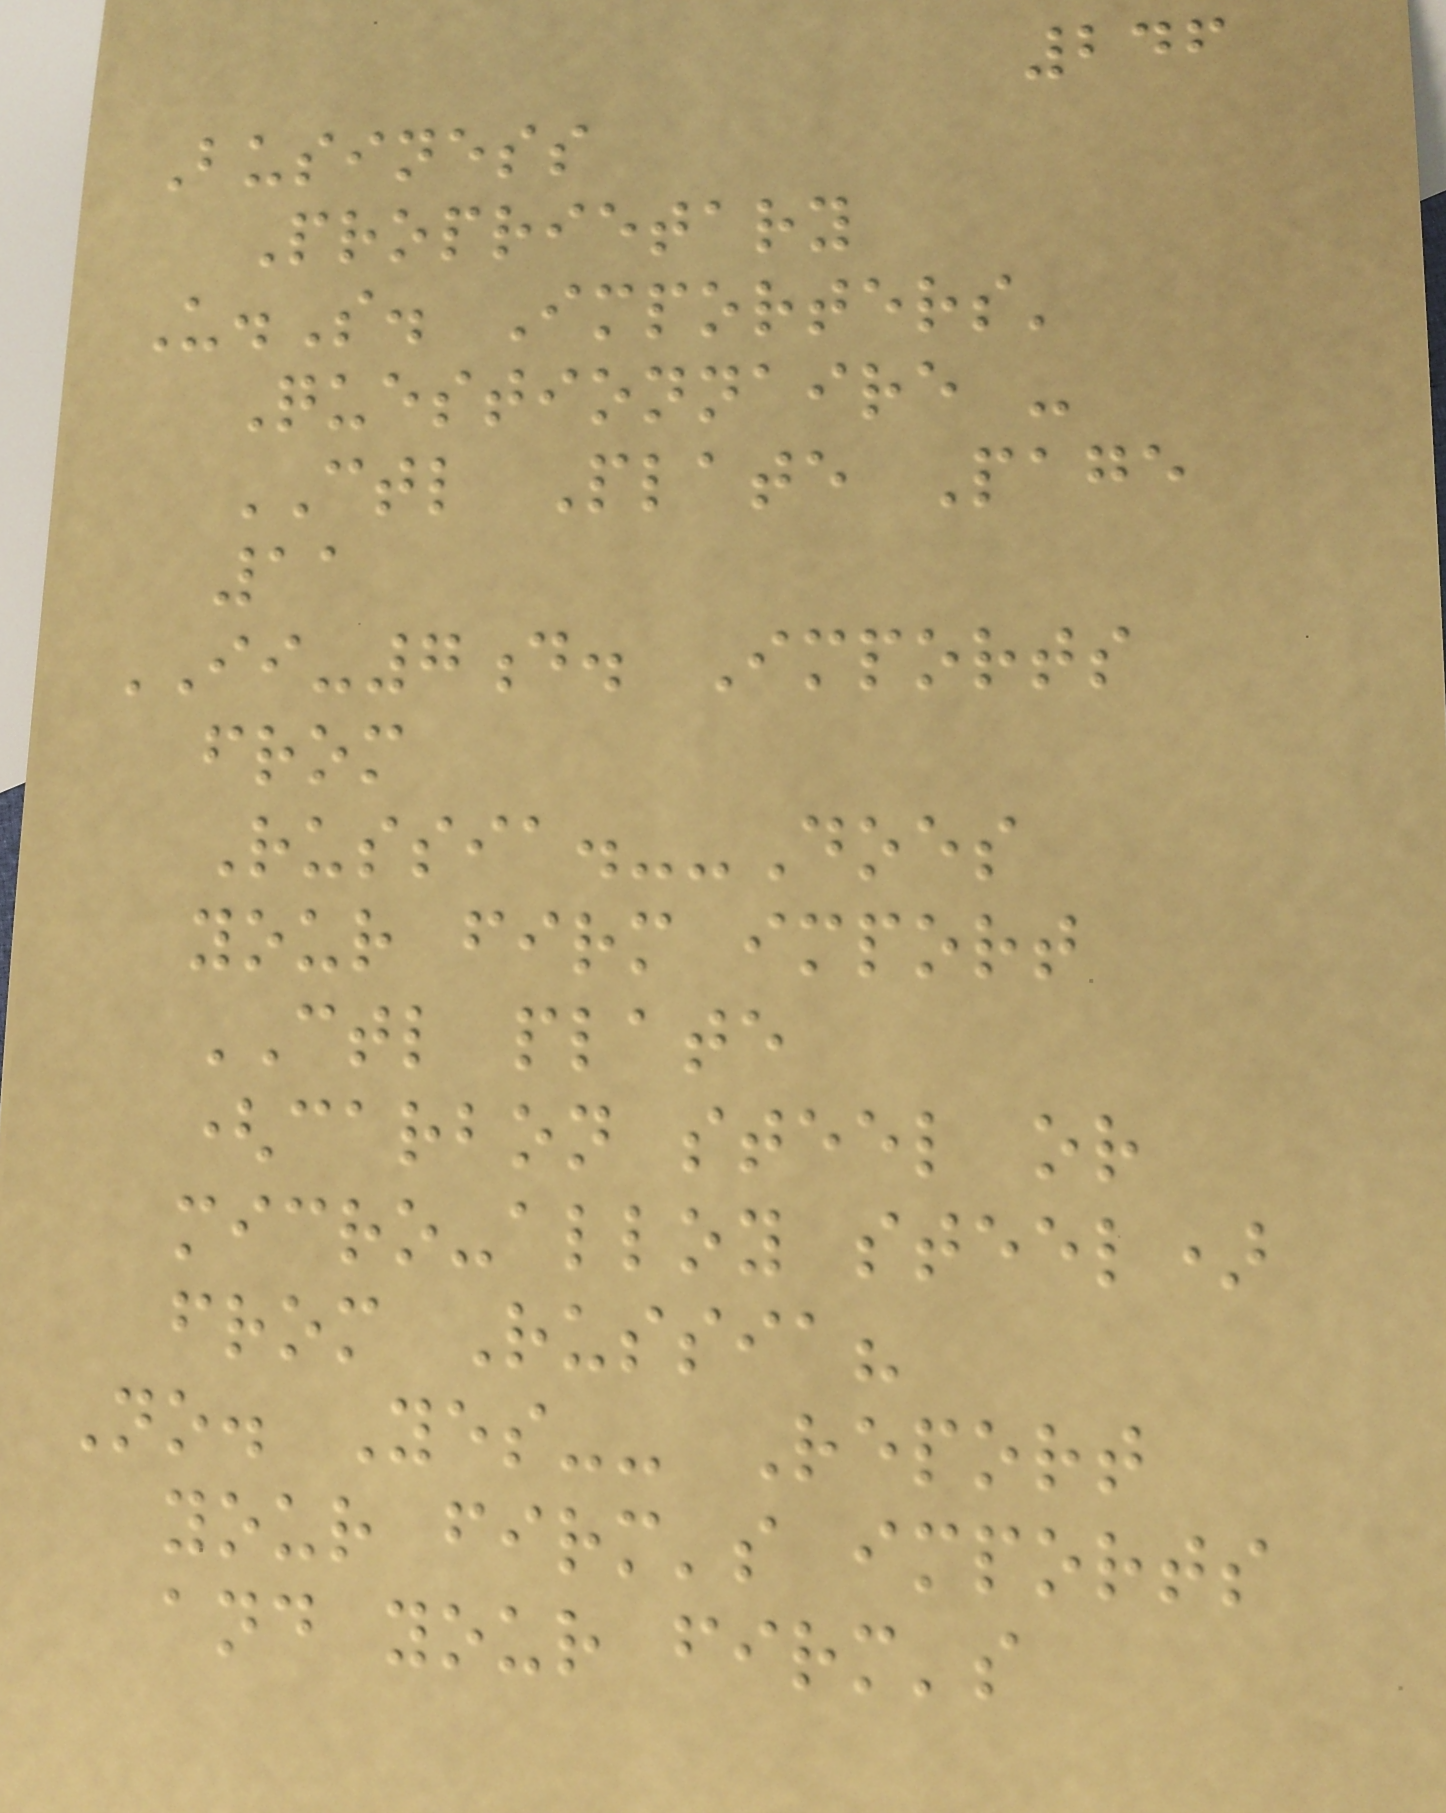246
Business
Proprietary
U.S. Importers'
Questionnaire -
CTL Plate Page
11
II-7d. Imports
from
Russia.--Does
your firm import
CTL plate
(carbon steel or
micro-alloy steel)
from Russia?
No. Yes-- Report
your firm's imports
and your firm's
